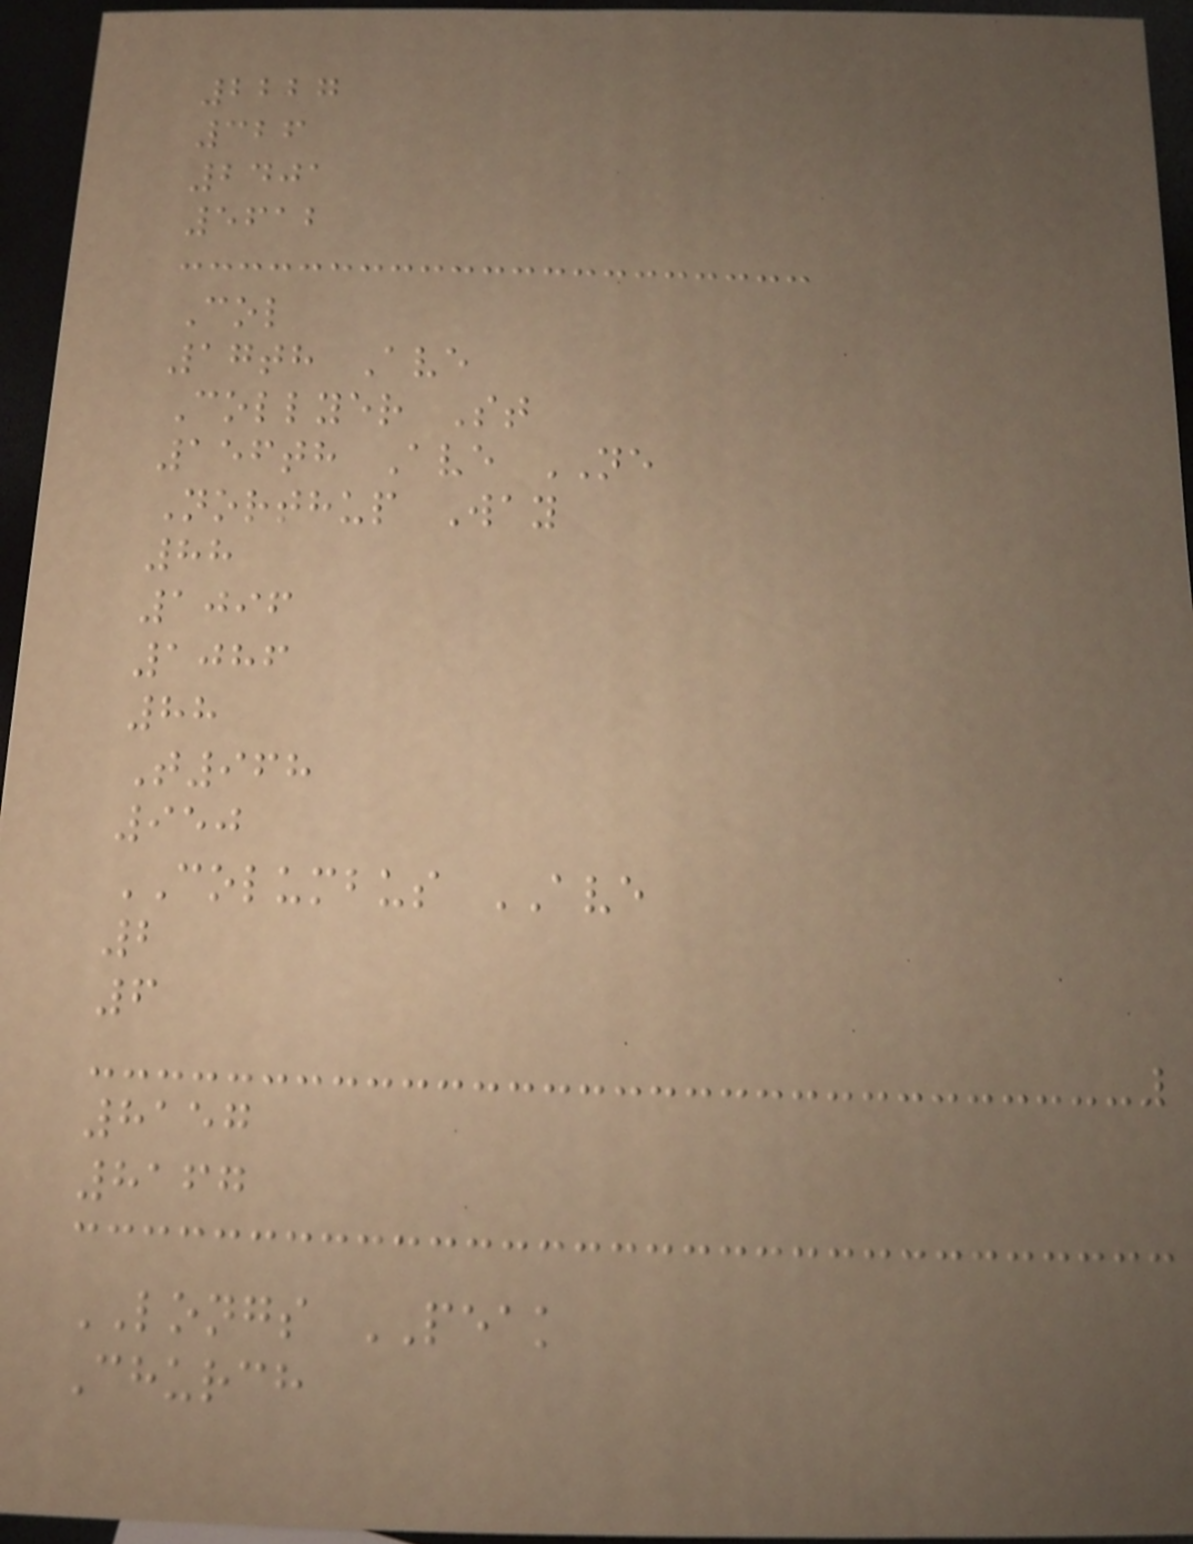2227
326
2401
5612
Col
17th Ave
Collyer St
156th Ave NE
Northup Way
88
1096
1086
88
T968
950
COLUMBUS AVE
2
6
8157
8167
LONGS PEAK
Church
